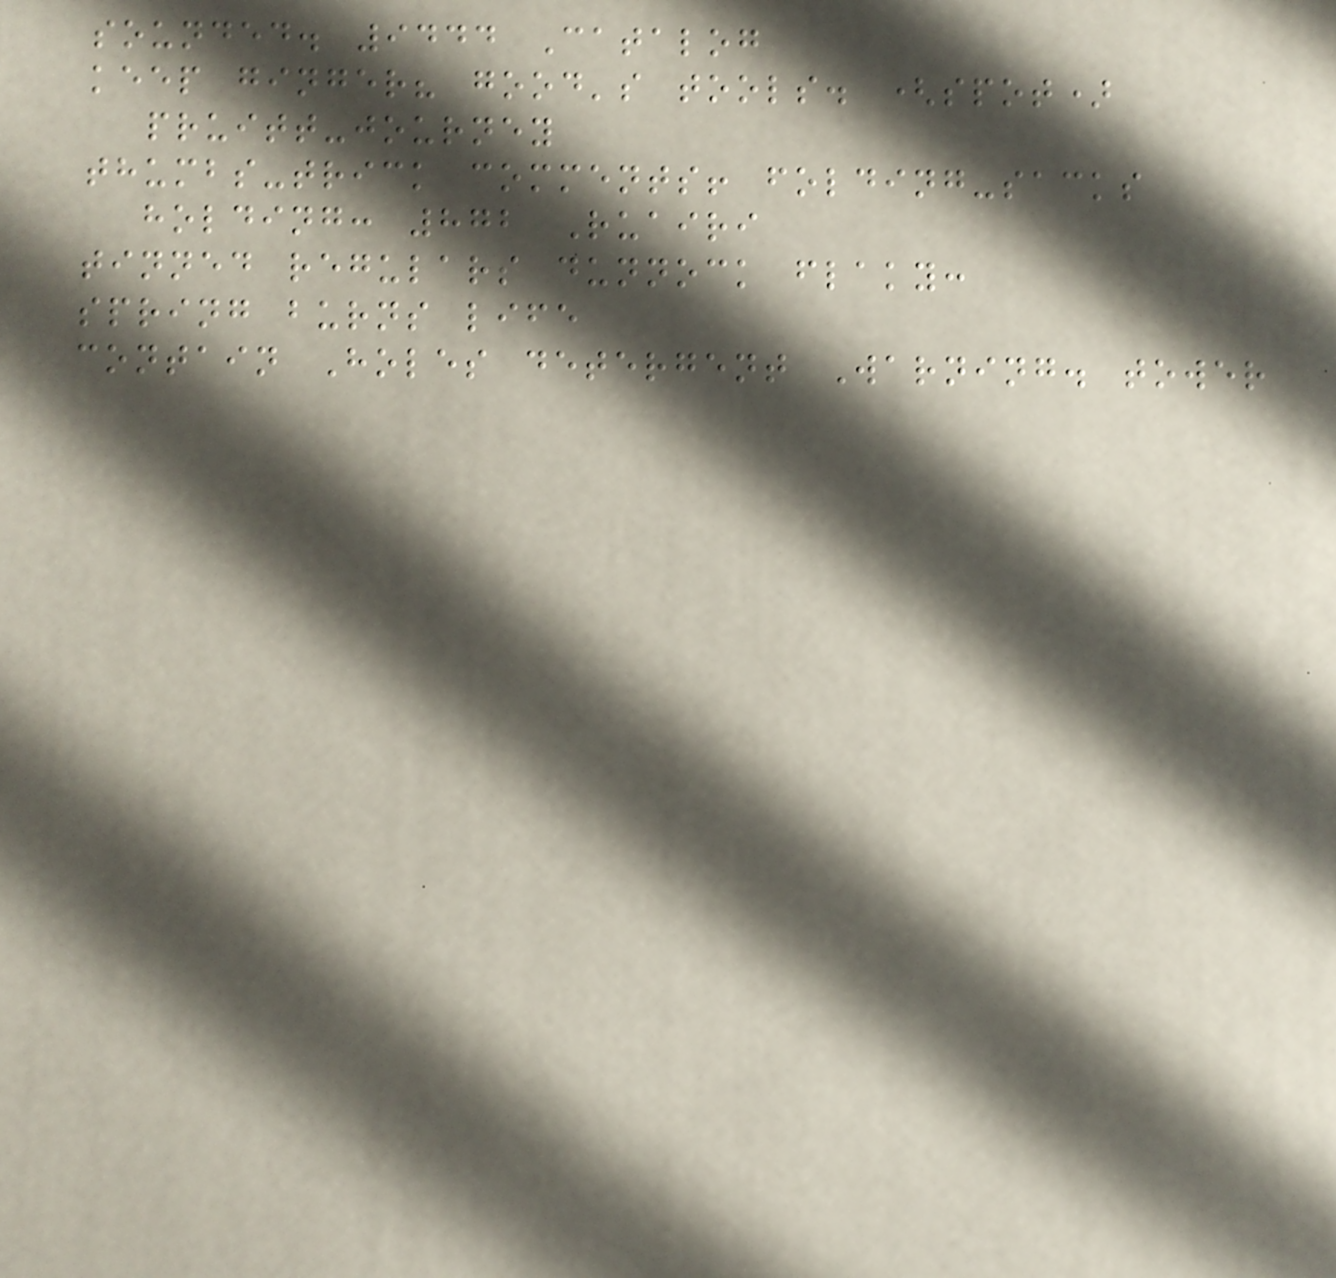sounded. 9444 Catalog
keep ginger? good's tools. (spot)
pruitt-journey
thumbs-trick comments! folding-sacks
holding: 872 Ruairi
tinned regulars dunnock flaky:
spring burns life
contain Holes detergent Warning. tower
